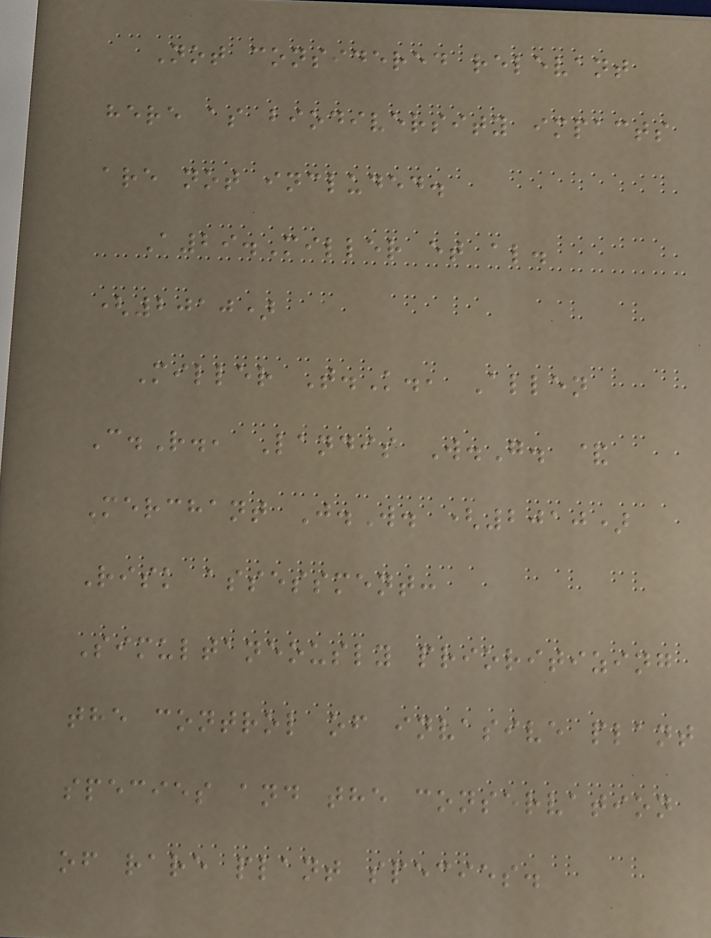Not considered relevant
here as biodiversity impacts
are not included.
A29.Miller et al.
(2010)
Miller T.K., Allen
C.R., Landis W.G. &
Merchant J.W. (2010)
Risk assessment:
Simultaneously prioritizing
the control of invasive plant
species and the conservation
of rare plant species.
